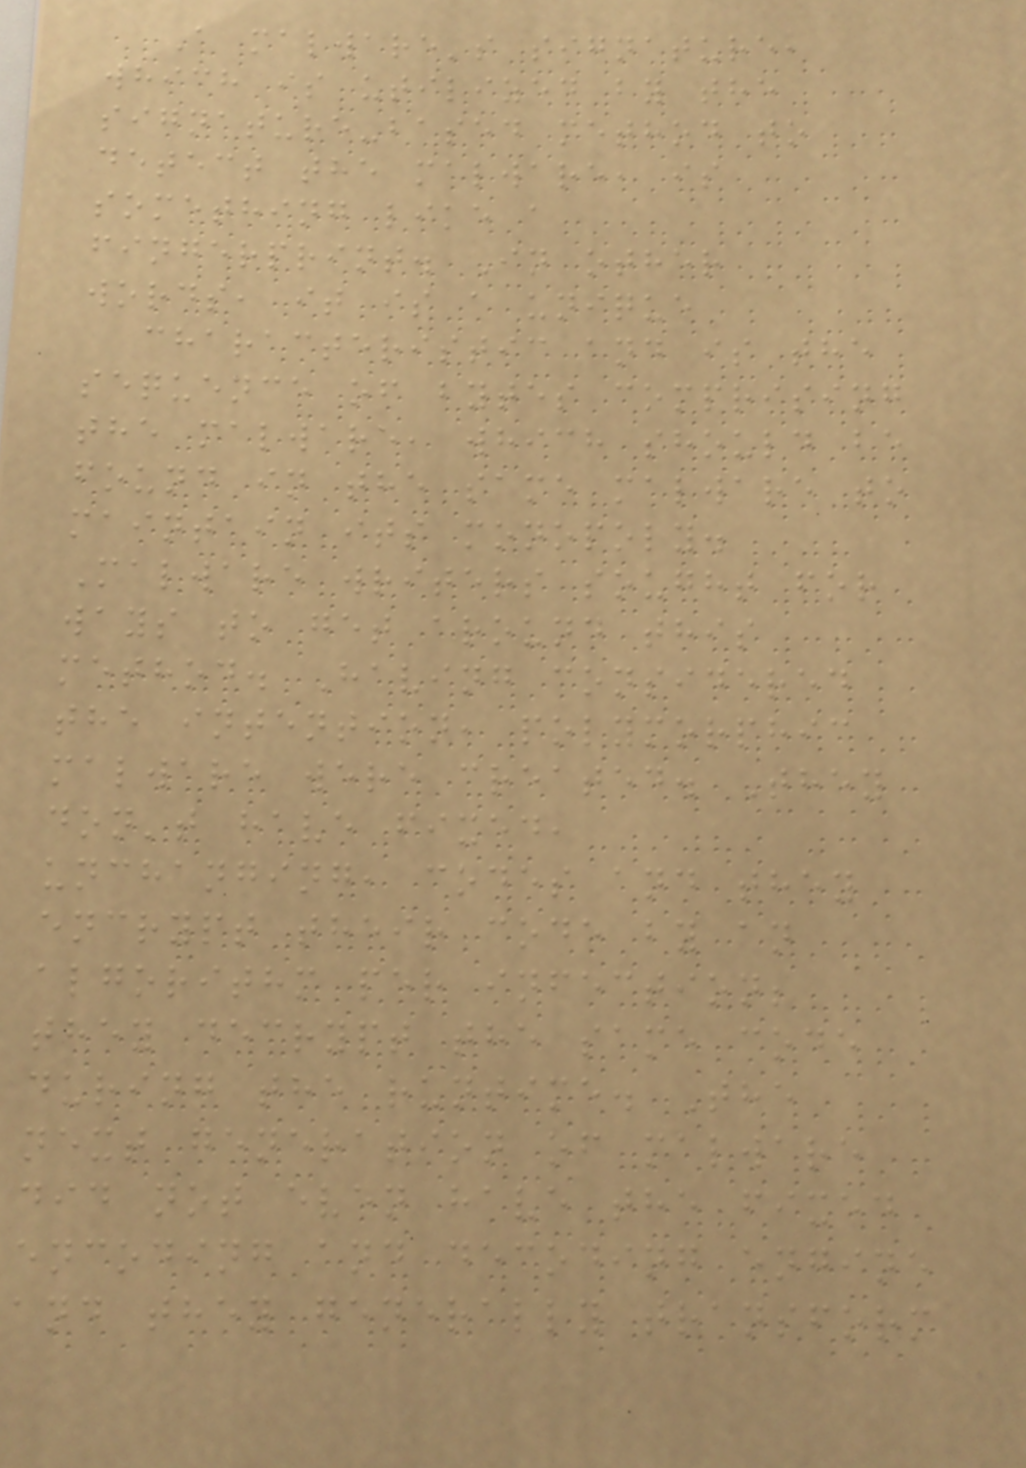A malware's signature,
which is utilized by the
signature-based method to
detect the malware, is
something like a
fingerprint. In other
words, it is a unique
characteristic and is the
sequence of bytes comprising
the malware, which should be
found in the same malware to
maintain its monopoly.
Malware writers sought for
ways to get around this
method. Having considered
the intention, polymorphic
malware were created. They
don't have fixed,
unchanging, codes and they
encrypt their code by an
algorithm per infection;
they decrypt the same code
during the runtime. The
next generation of malware
did not even have the fixed
encoding and decoding engine
and they generally transform
